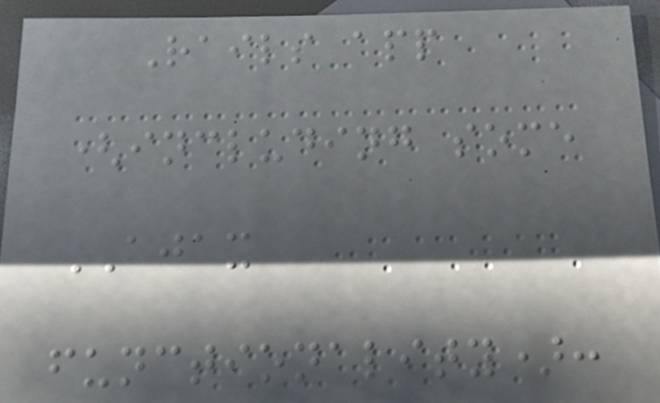Rails app
(including some
AJAX
functionality):
